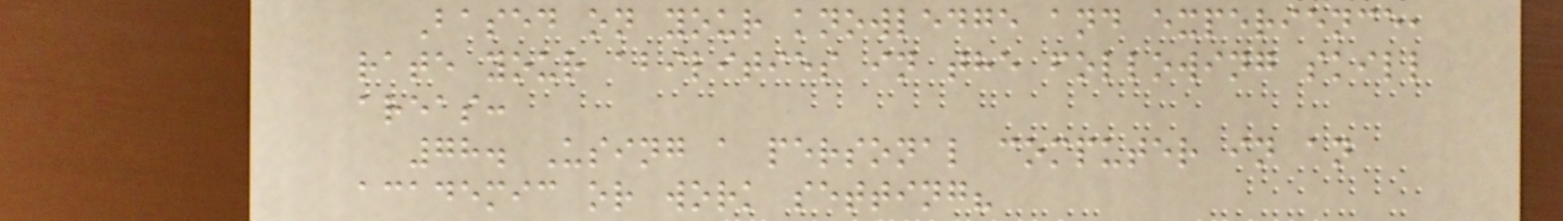Based on your knowledge and experience,
rate your abilities in the following skill
areas:
78. Using a personal computer in an
academic or work setting?
